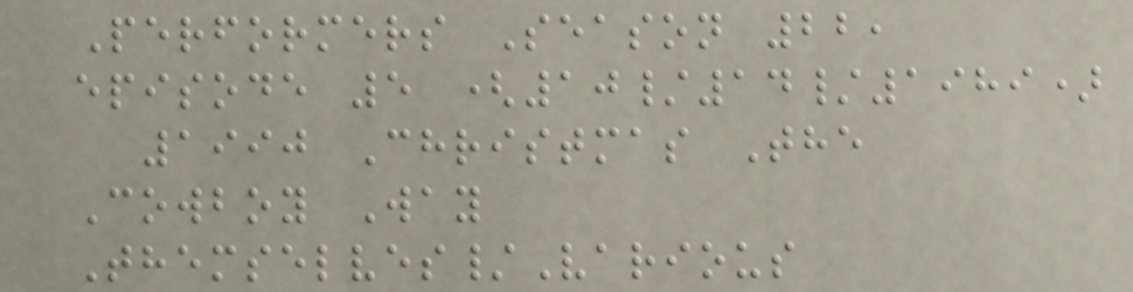Performers Season 22,
episode 5 (10/14/1989)
1990 Christmas The
Cowboy Way
Themselves/Various
